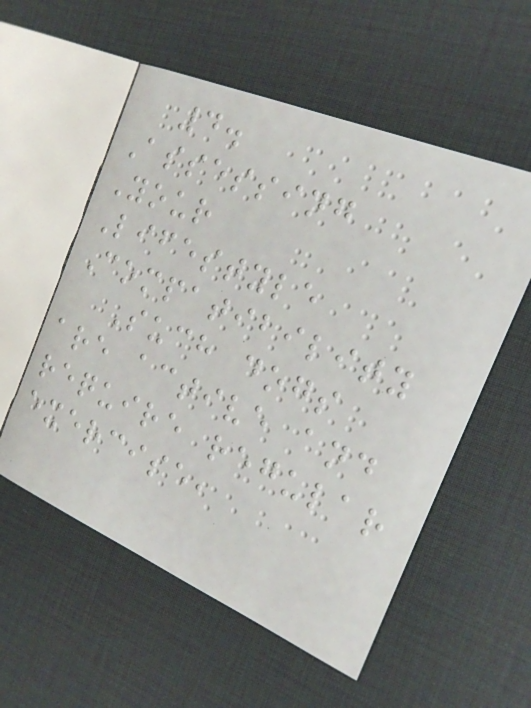4.
Assessing
Your
Lifestyle
Compatibility
Such dogs
are active and
require regular
exercise,
